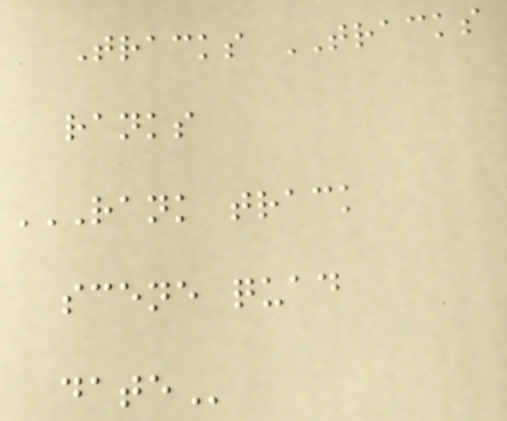Tracks TRACKS
ranks
RANK TRACK
SCENE QUAD
DATE
